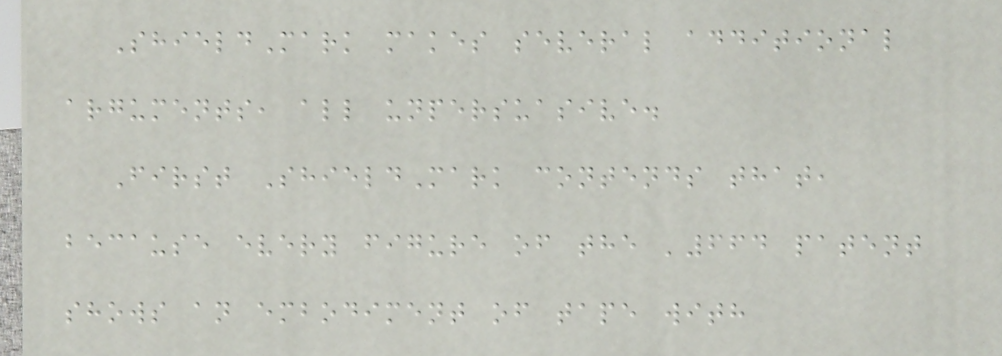ShieldMark makes several additional
arguments, all unpersuasive.
First ShieldMark contends that,
because every figure of the '664 patent
shows an embodiment of tape with
